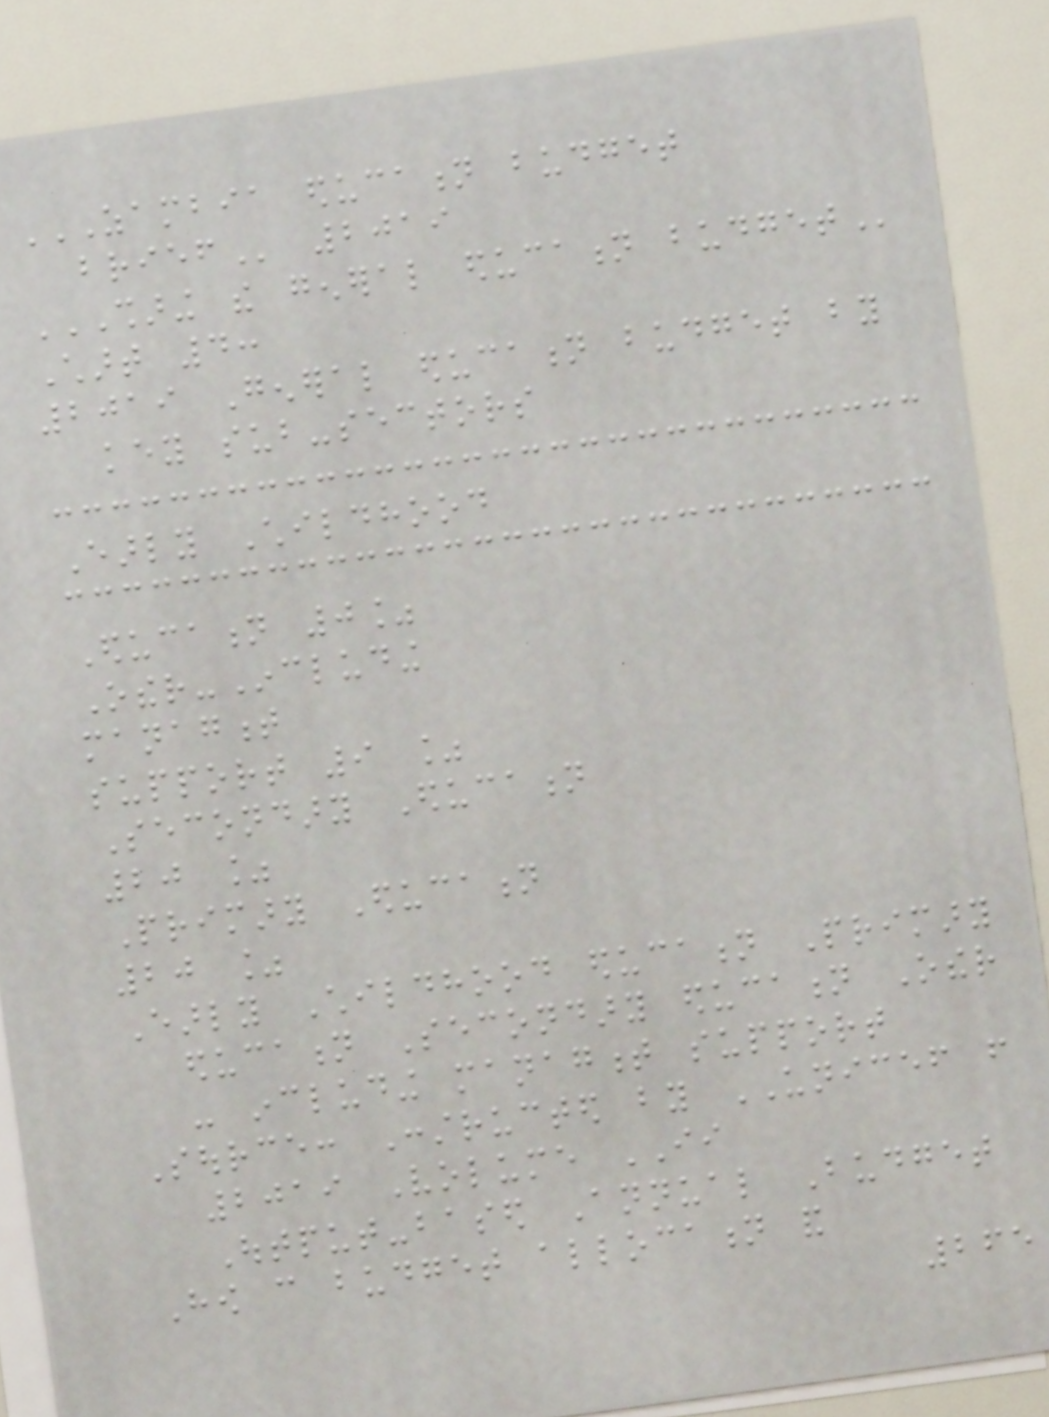ZAMBIA EDUCATION BUDGET
BRIEF 2019
SHARING THE GENERAL EDUCATION BUDGET
Chart 4:
2019 General education budget by
key sub-sectors
Early Childhood
Education 0%
Other-Including
managment
support 9 %
Secondary Education
20 %
Primary Education
20 %
Early Childhood education Primary
education Secondary education Other
- including managment support
Source: Constructed by UNICEF from
2019 Volume II
Output-based Annual Budget
How can budget allocation and
265
